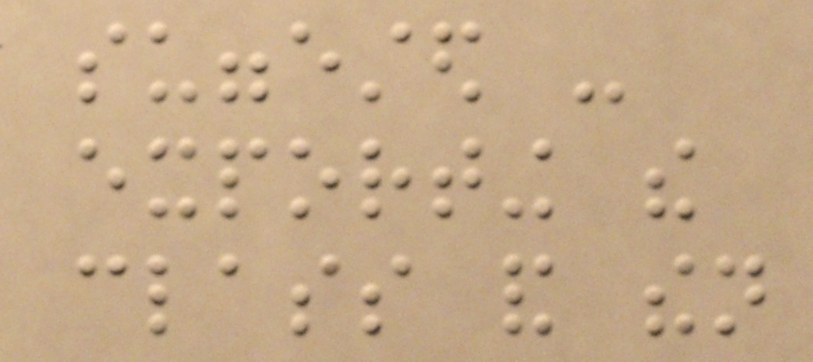suggested -
exporting the
class and then
